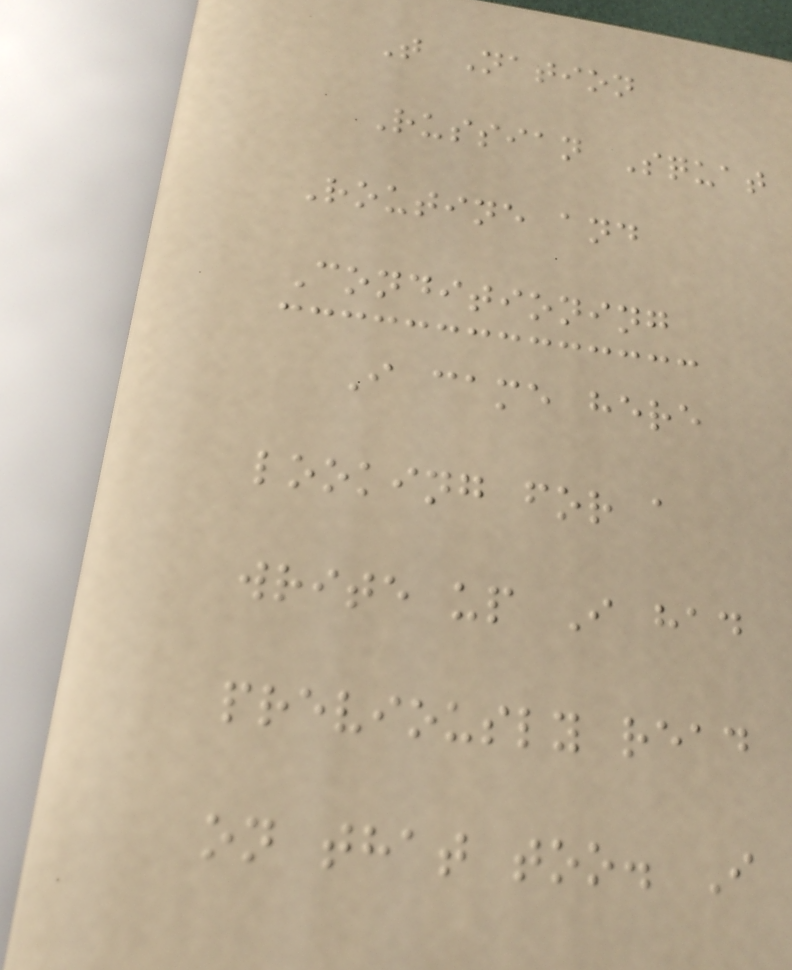T Nation
Russian Squat
Routine and
Conditioning
I came here
looking for a
write up I had
previously read
on that too. I
